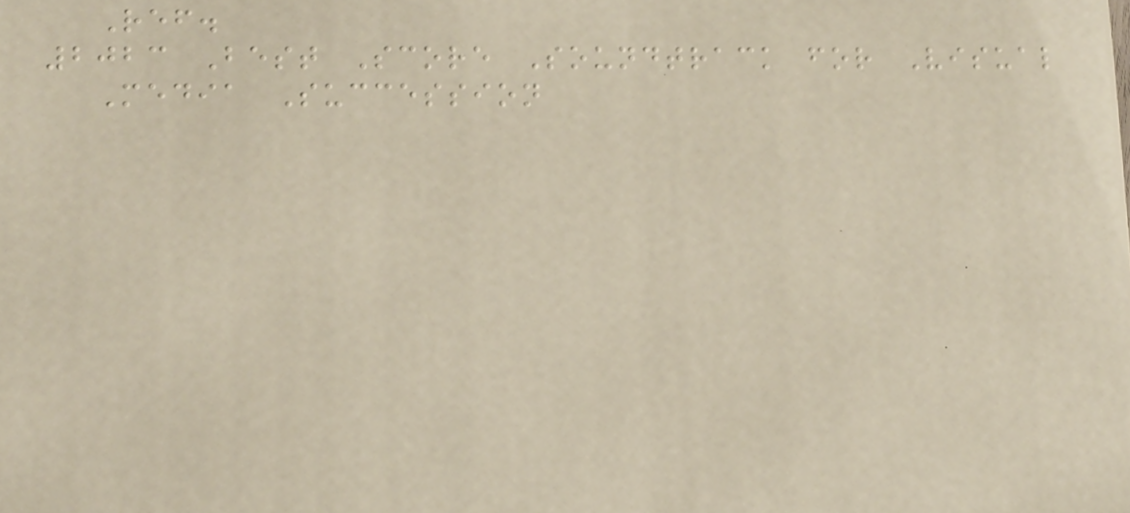Ref.
2023 Best Score Soundtrack for Visual
Media Succession
